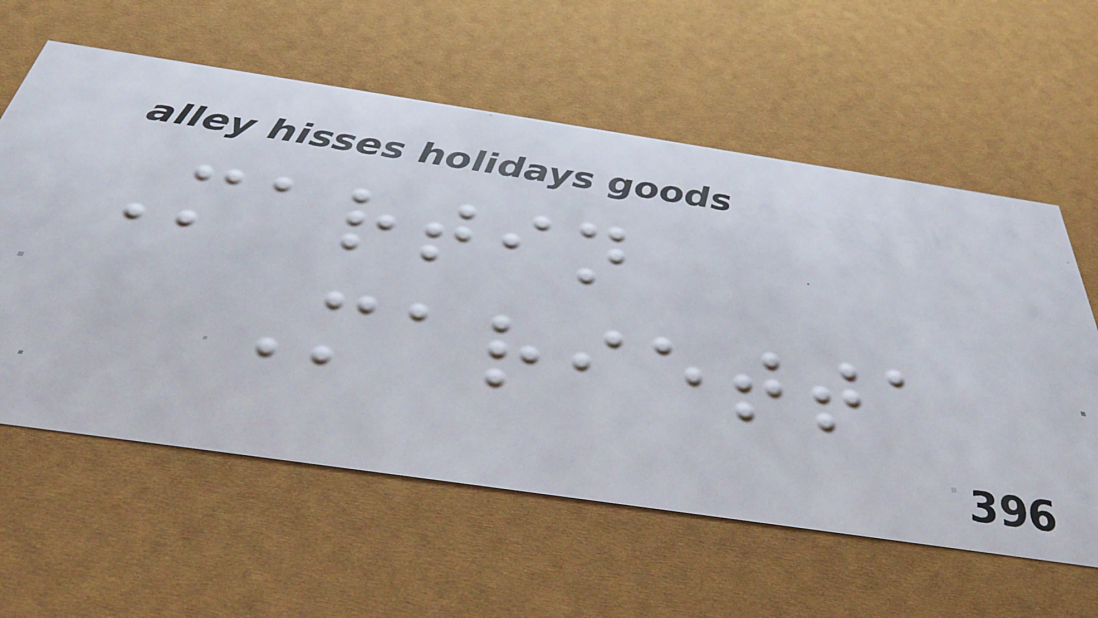Martin
Marietta
